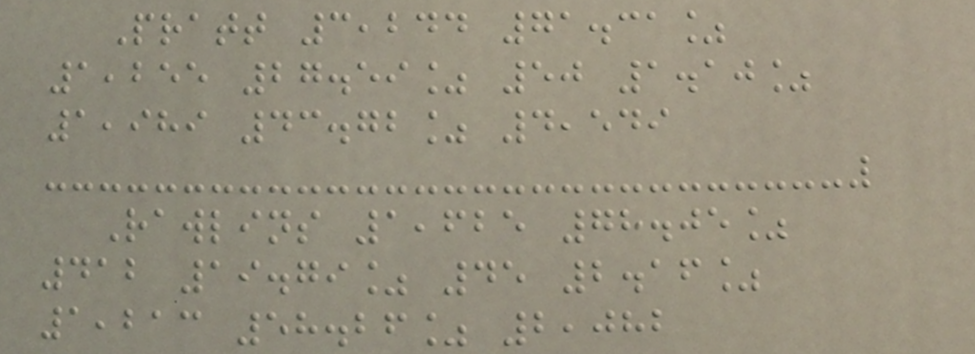Pratt 3,244 71.31%
1,255 27.59% 50 1.10%
1,989 43.72% 4,549
Rawlins 1,625 78.05%
412 19.79% 45 2.16%
1,213 58.26% 2,082
